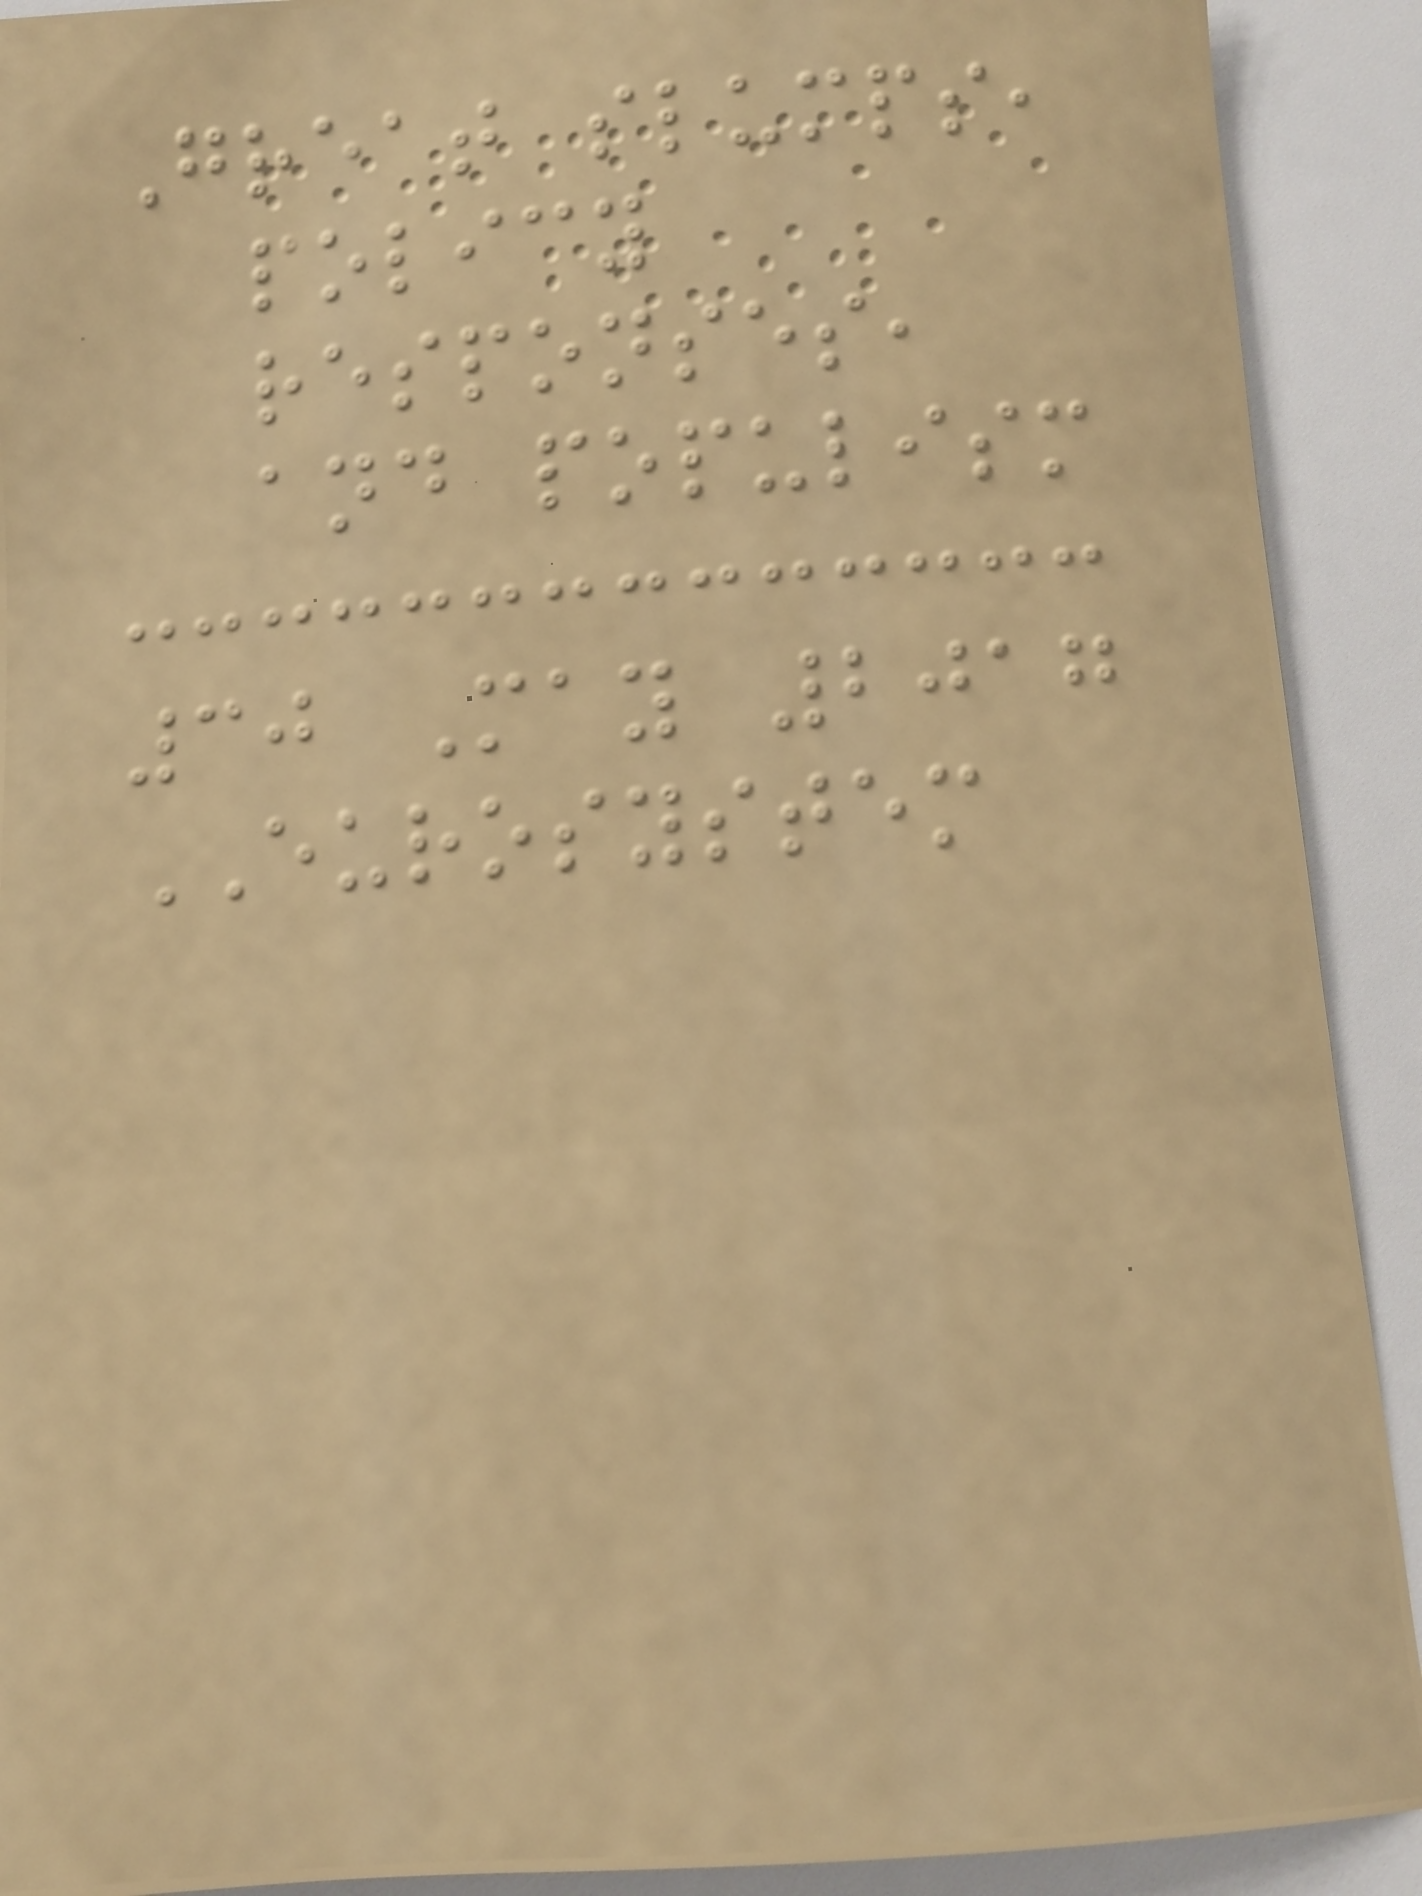Great slumps,
policy
responses,
and populism
30 May 2017
EUROSYSTEM
